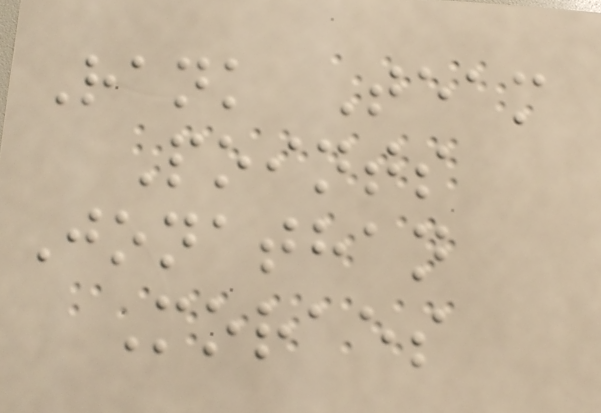Rank Team
Points
Jonathan
Moraes
